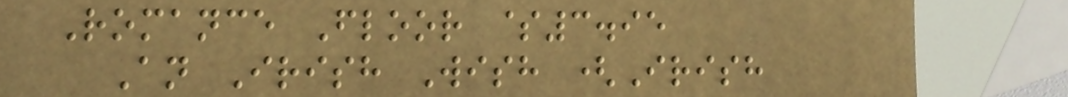Romance Floor $3.95
An Irish Wish (Irish
